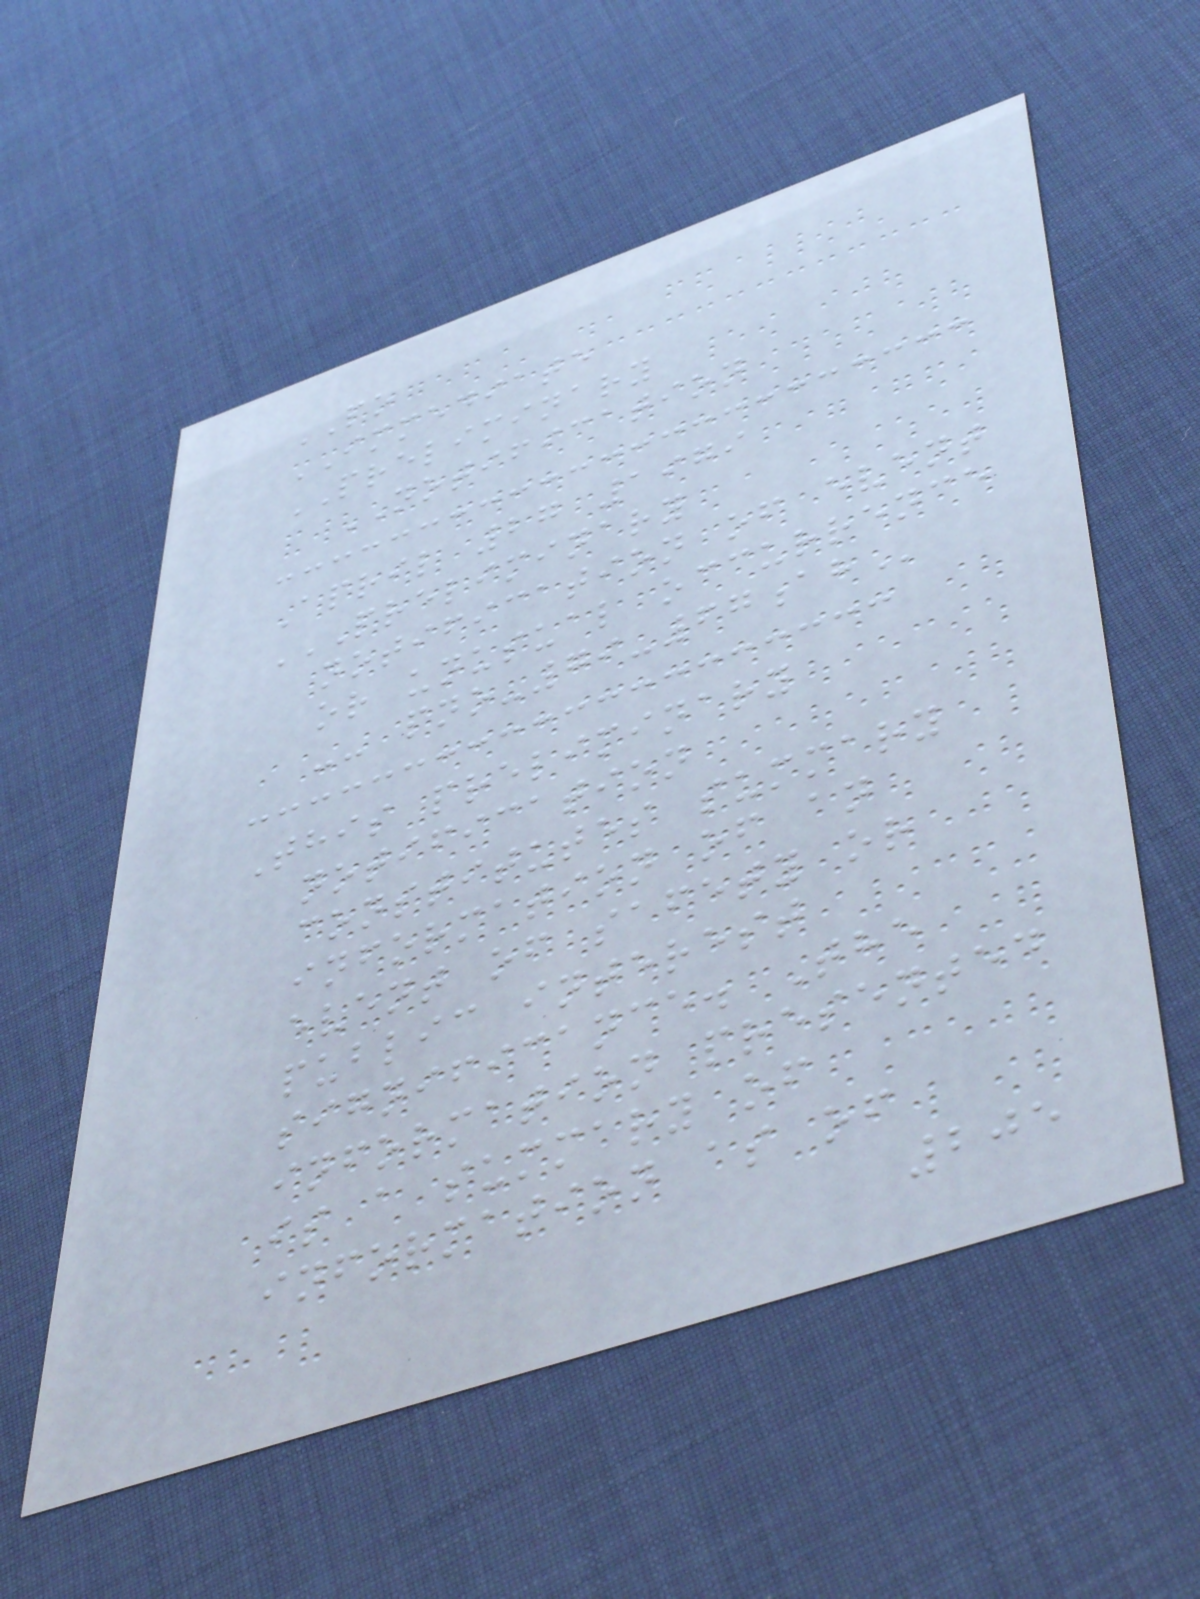PO
IMMEDIATE
PRELIMINARY
NOTIFICATION
April 27 1979
PRELIMINARY
NOTIFICATION OF EVENT
OR UNUSUAL OCCURRENCE
-- PNO-79-67AH
This preliminary
notification
constitutes summary
information of an
event of safety or
public interest
significance. The
information presented
is a summary of
information as of
205
